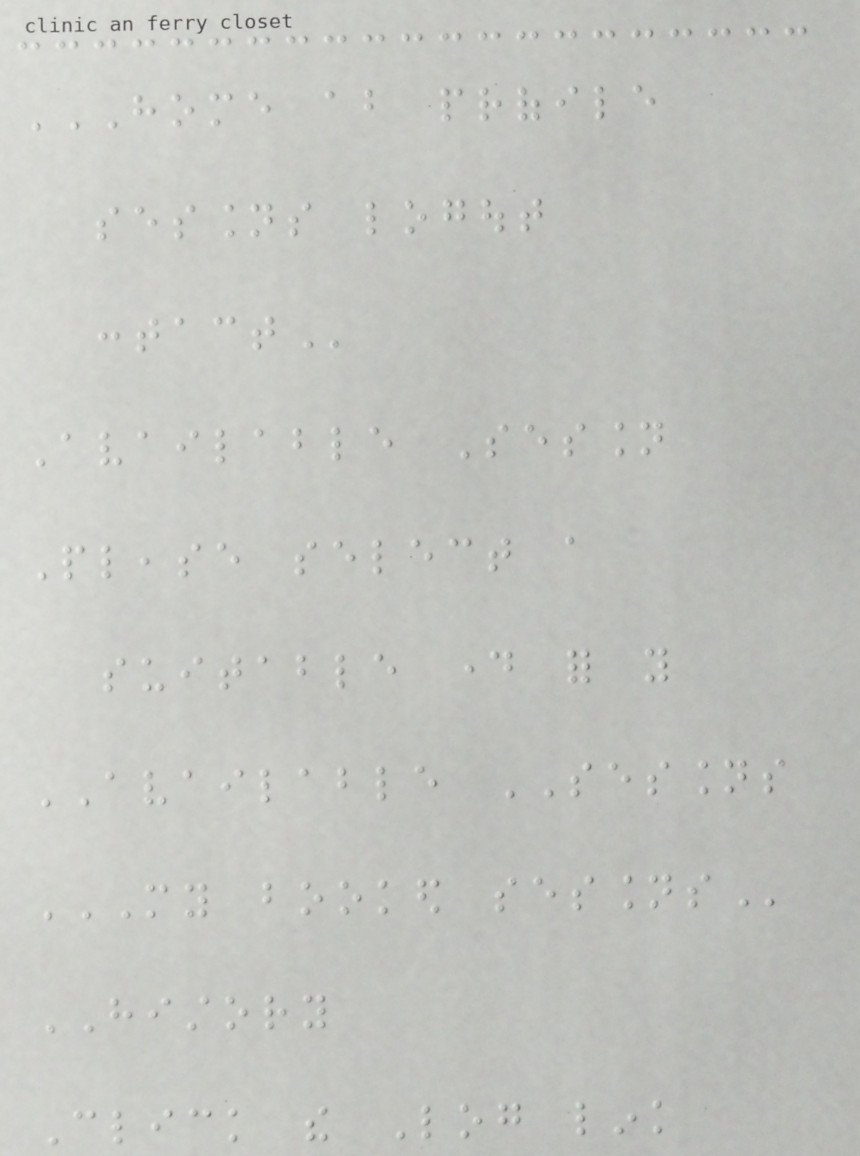HOME ABOUT PROFILE
SESSIONS LOGOUT
CONTACT
Available Session
Please select a
suitable day for you
AVAILABLE SESSIONS
MY BOOKED SESSIONS
HISTORY
Click the Log link
